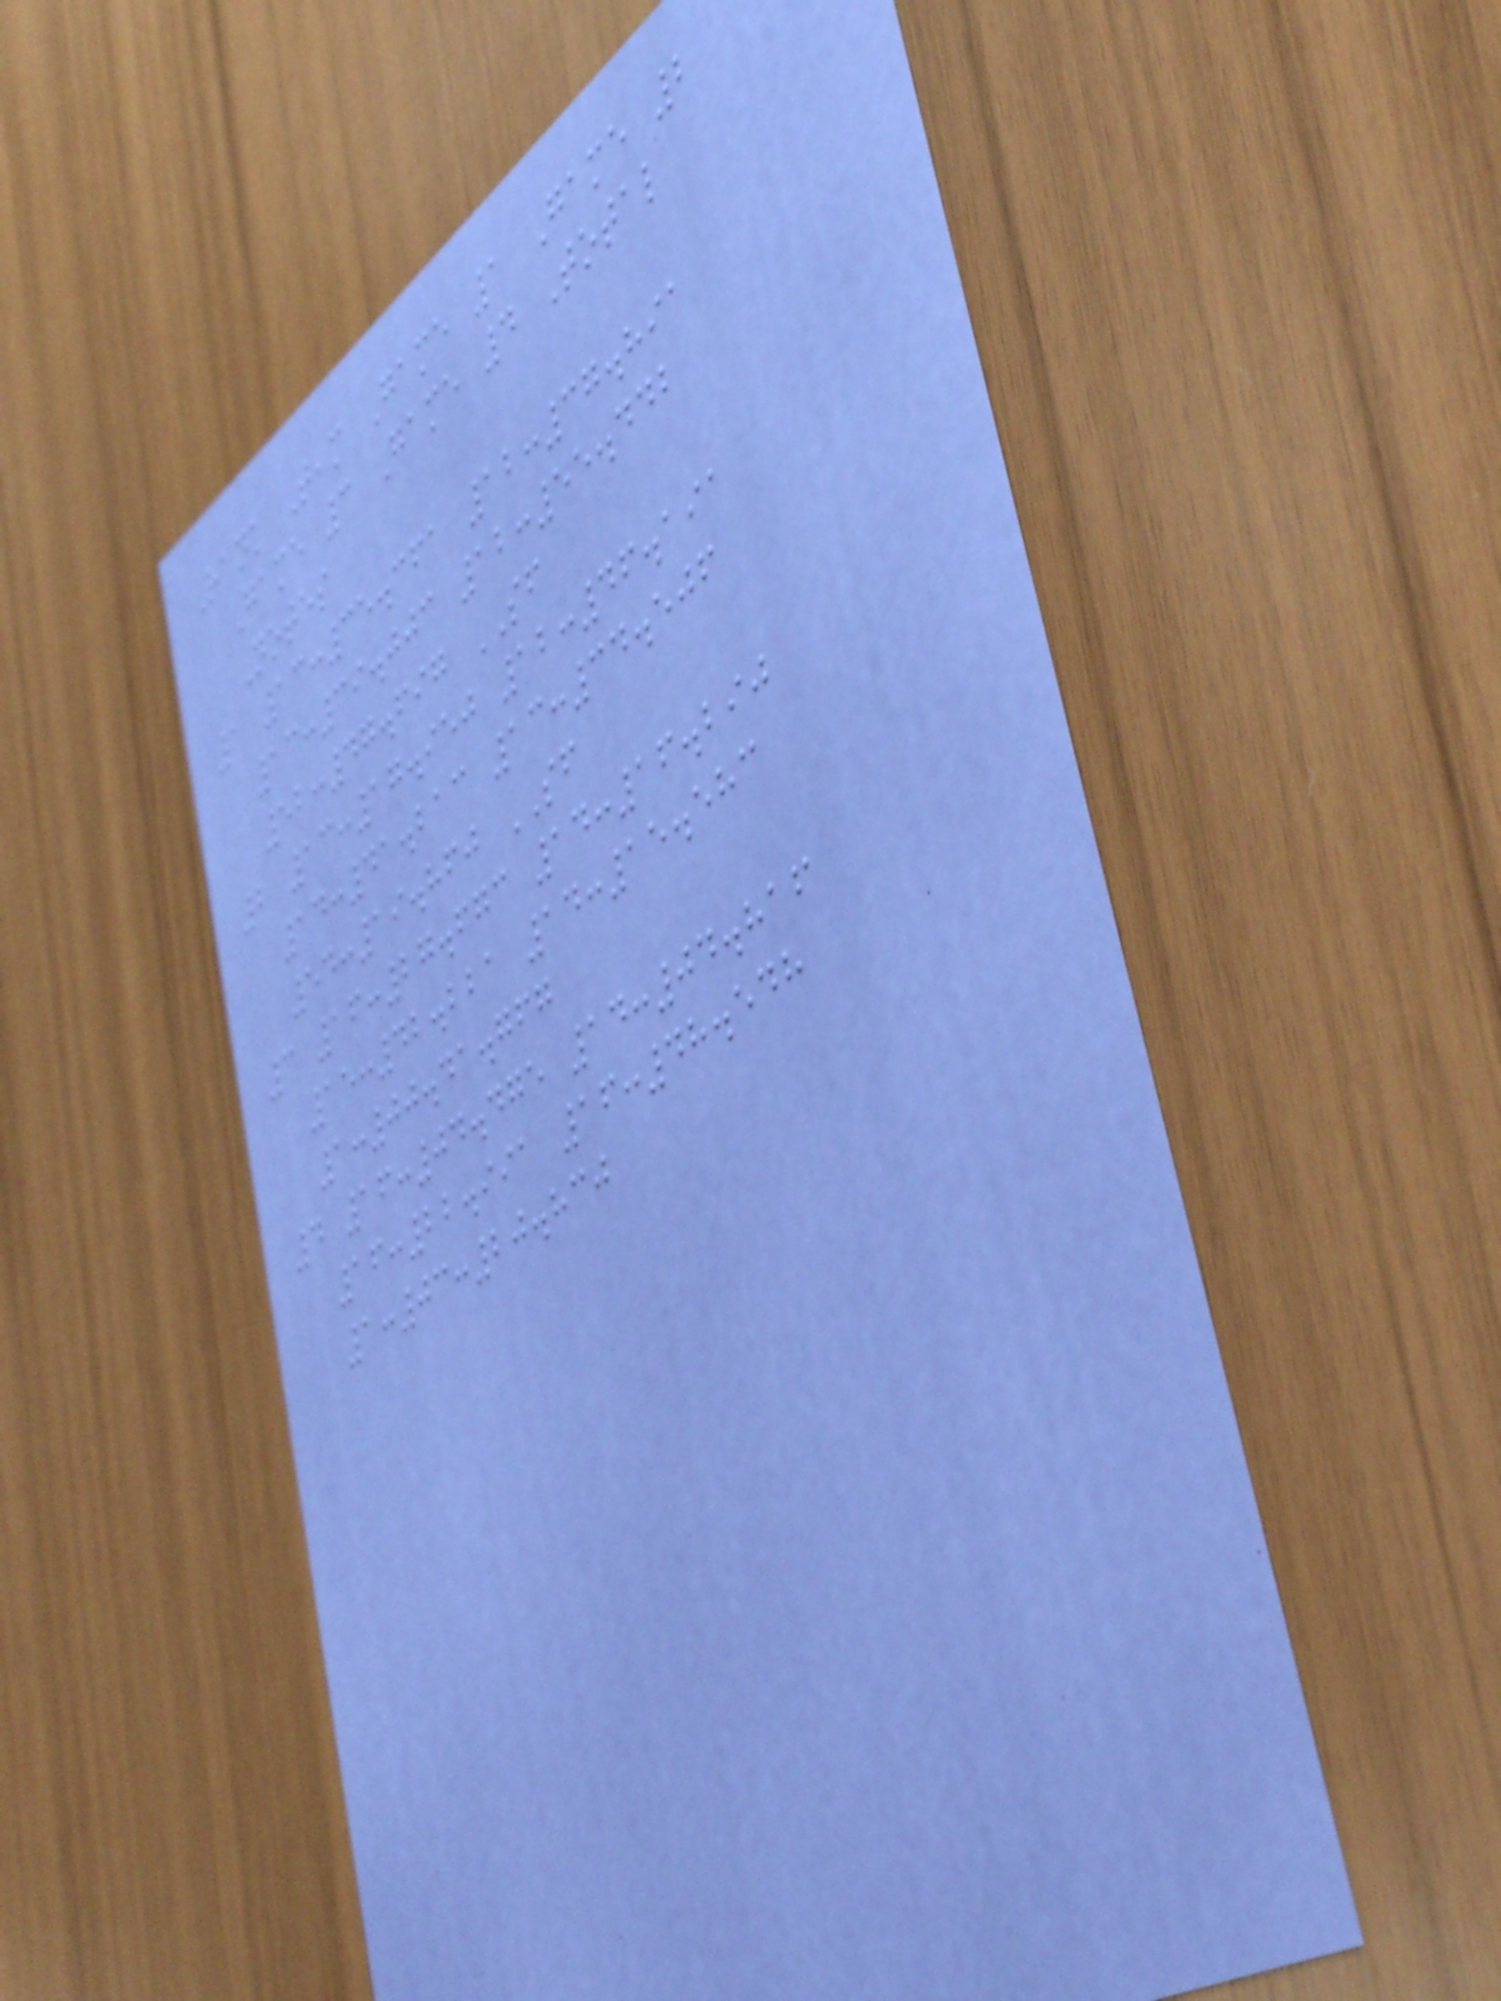Rank Team Game 1 Game 2
Game 3 Game 4 Total
Notes
1 13:35.361 12:37.891
13:39.003 12:55.442
52:47.697 SF
2 13:17.950 12:46.191
14:41.213 13:34.506
54:19.860 SF
3 16:27.673 14:16.290
15:42.221 14:15.583
1:00.41.767
4 16:04.475 14:04.816
16:22.991 16:48.548
1:03:20.830
